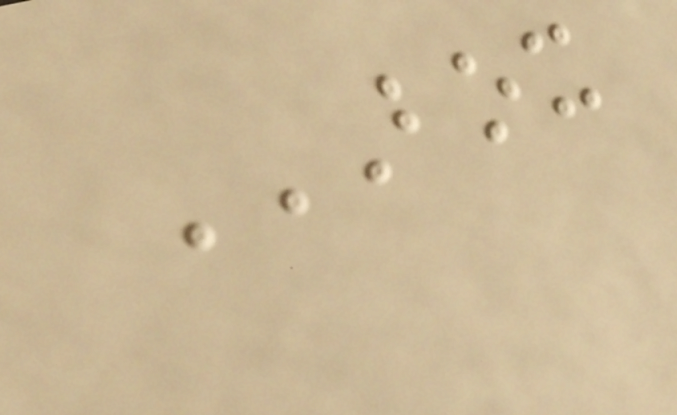BOX
